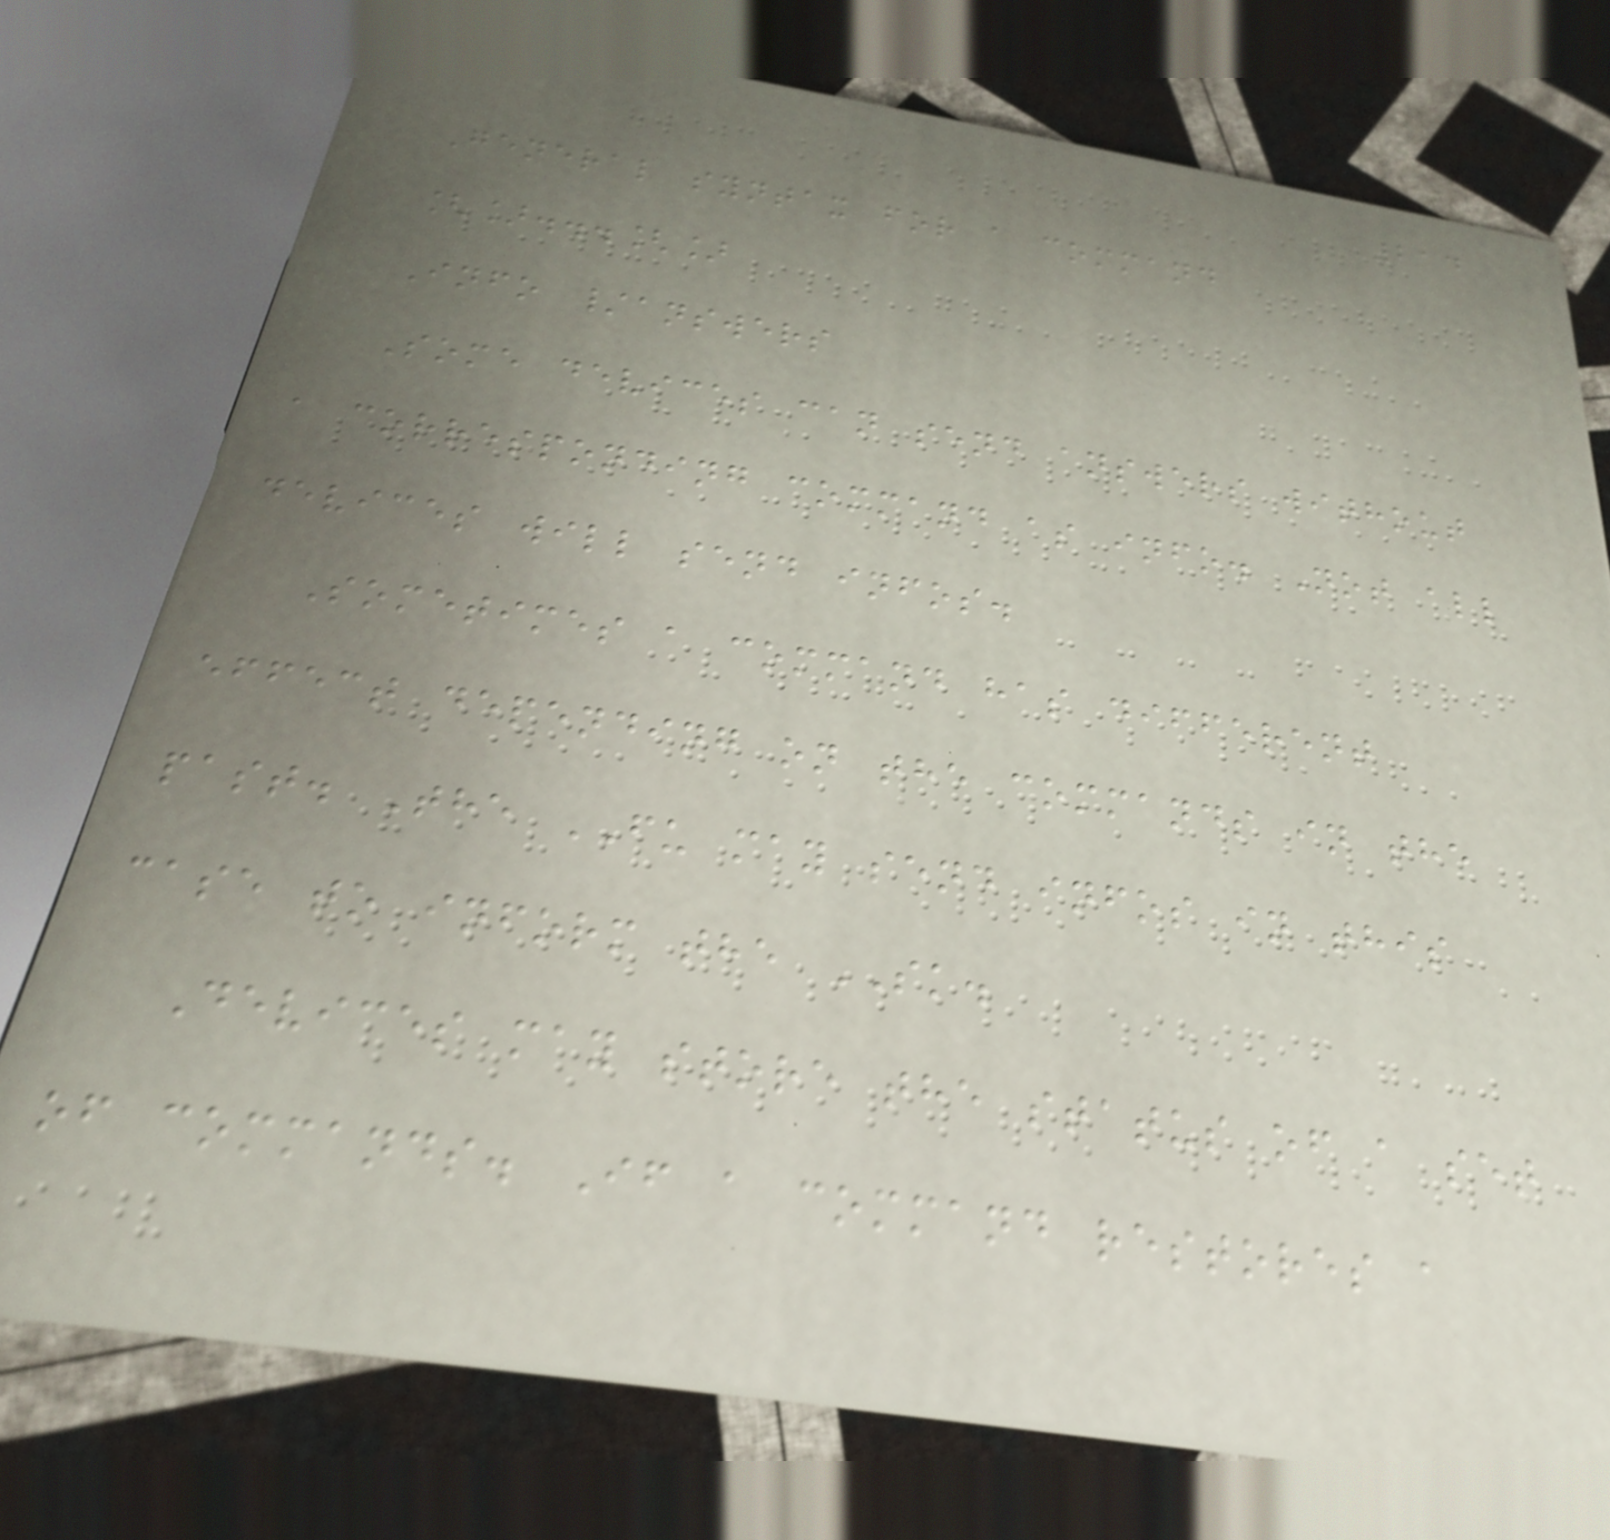214
General syntax for a command
[]...[]
Info /answers
Some devices can send answers without
a corresponding command as info. Not all
devices will send infos.
Sometimes a command has different
effect depending on the commands in the
past. The FU may send infos in this
case to inform the SK.
Devices may store the status of a set
of commands. If a command restores a
